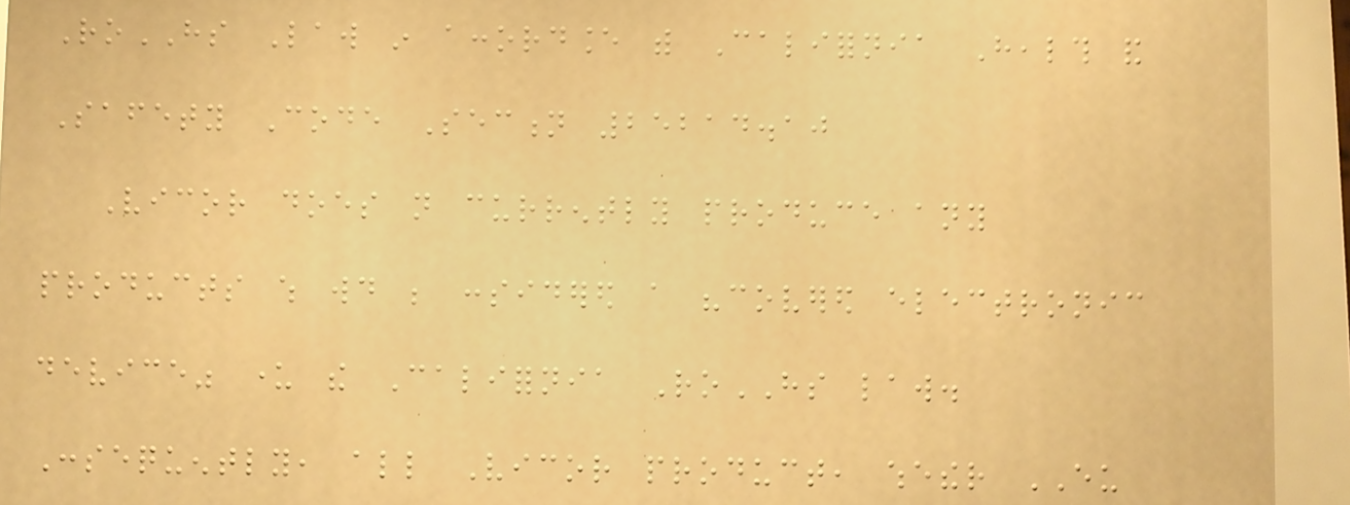RoHS Law in accordance with California Health and
Safety Code Section 25214.10
Vicor does not currently produce any
products which would be considered a "covered electronic
device" under the California RoHS law.
Consequently, all Vicor product, whether EU
